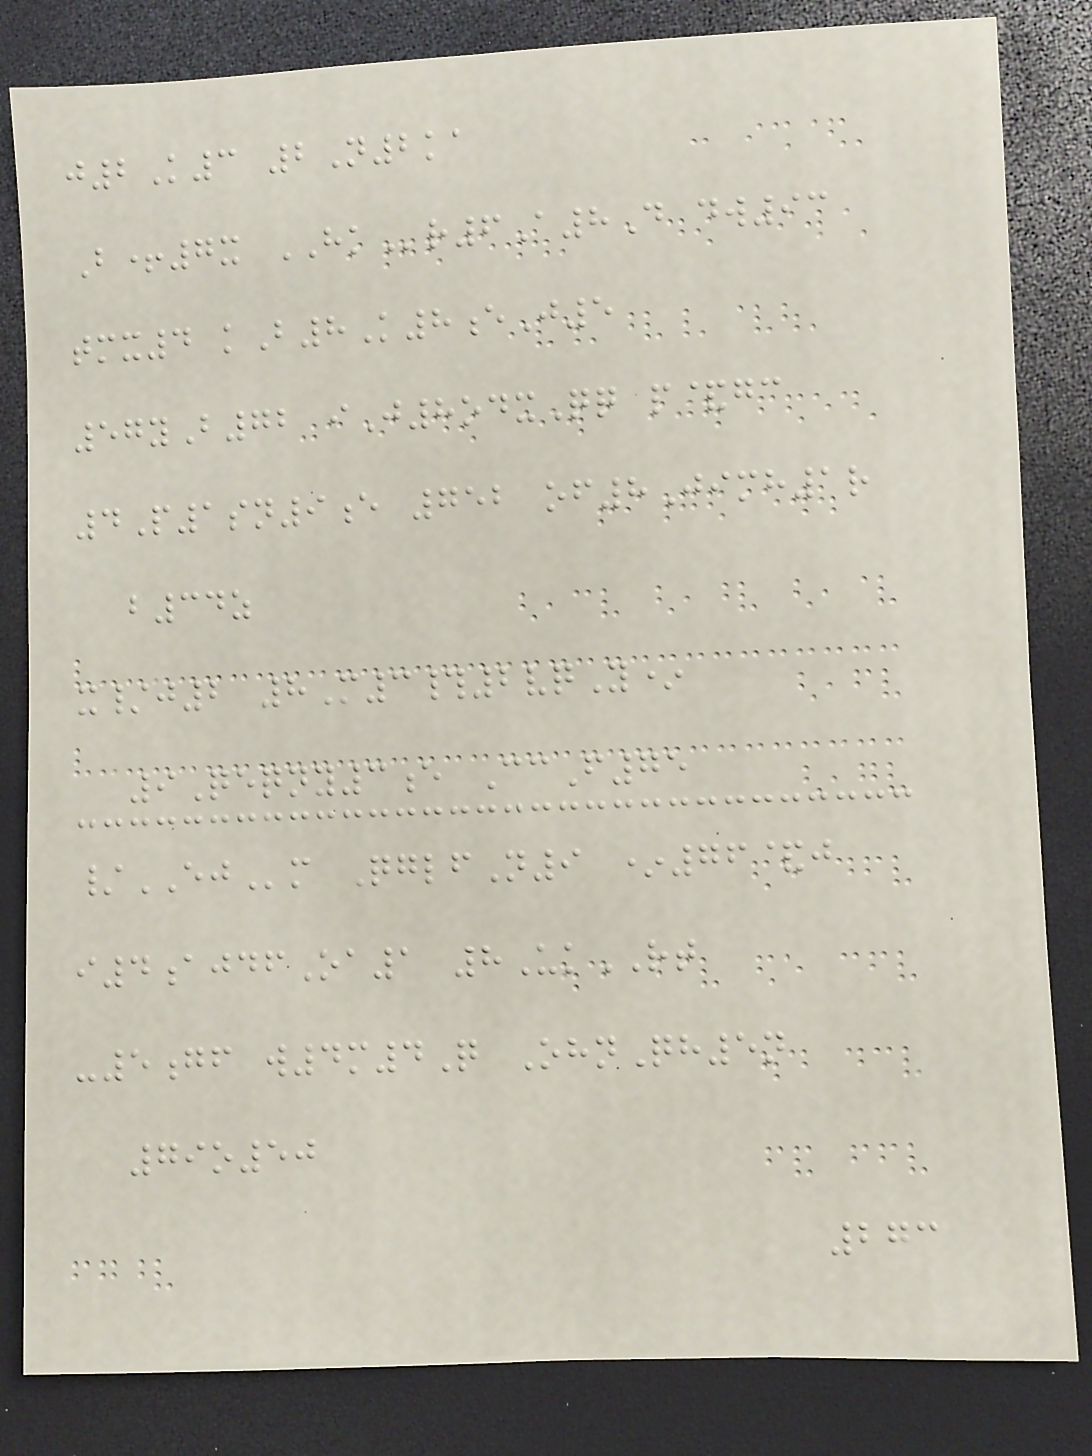j2K3 2N2ka
B+7x HKr6A8D dw93
tmx4 kB8K8eJ5
57yB72 iJ8odxQq p&gc
4P1sn9e 752 of8Jimh1r
b34z
x/j2 8M3#2vqY*
9Qeqny3e CcF75
/EJm QglfN9 *76&j
i4ajdfOa1 8UkRT
-5gf w4m4Q OhnQh5n
79o50
273
